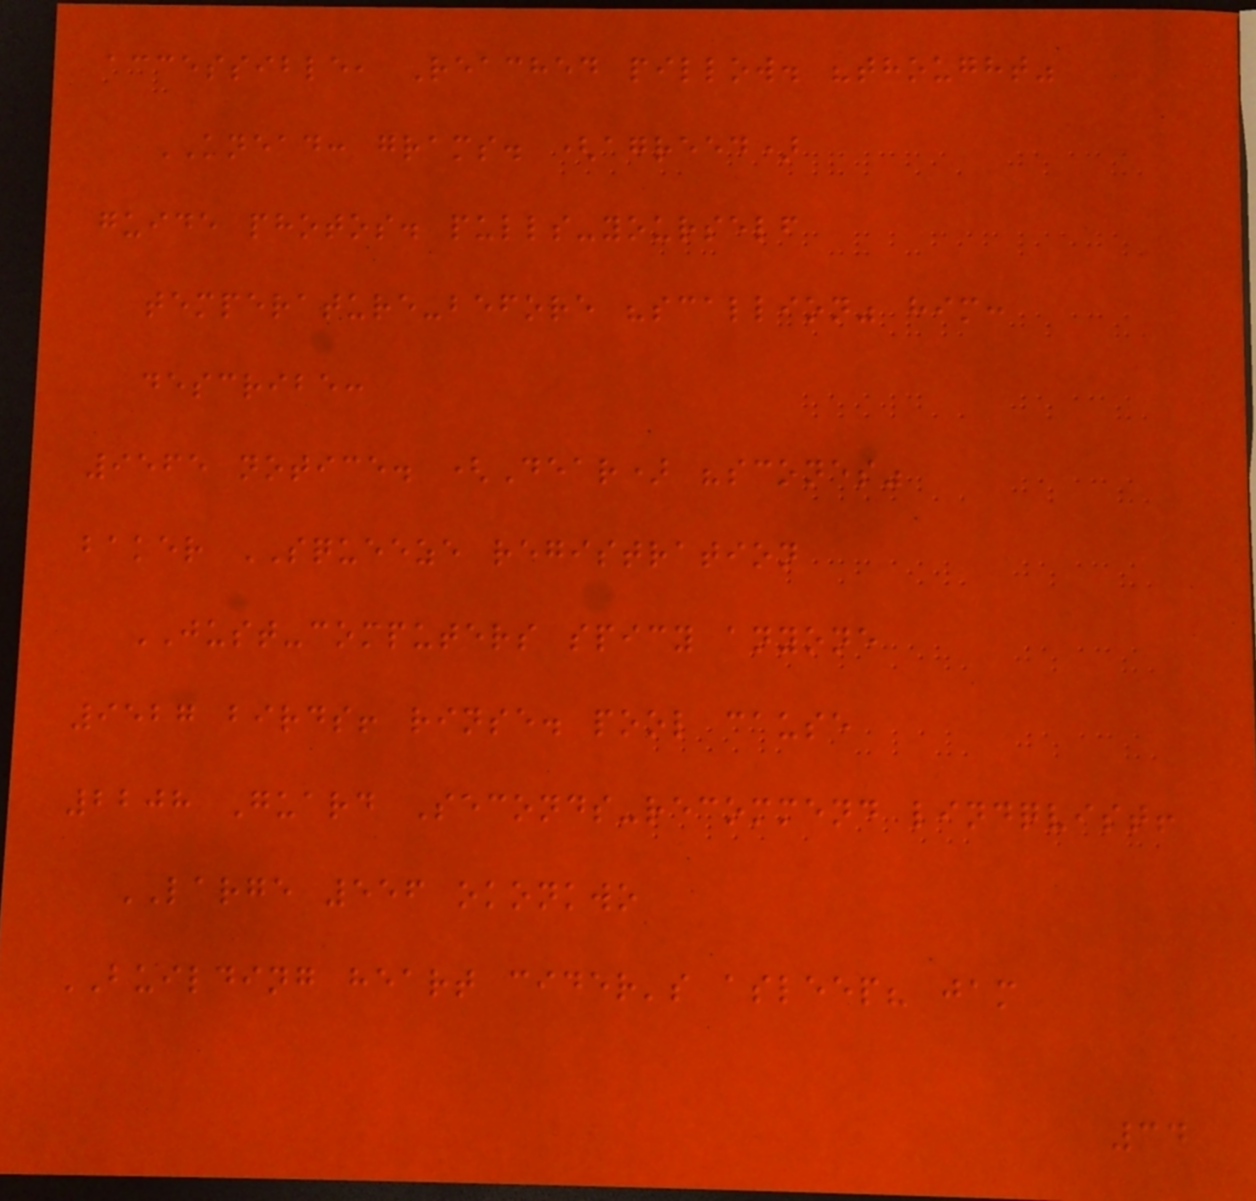accessible, Reached pillow. "thought"
KNEAD: grams. (agreed)
guide photos. pulls-yourself
temperature-before "scallion" him:
describe:
9565 notice. (Dear) "scones"
baker SQUEEZE registration
JUST-computers spicy anyone
9527 birds! rinse. pool cause
2208 Guard Seconds-recommend lindqvist!
LARGE 556 okonkwo
BUILDING heart cider's asleep? jam
34
